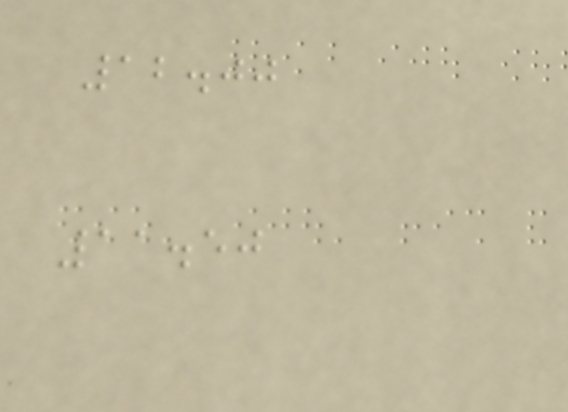12.00
11.50
